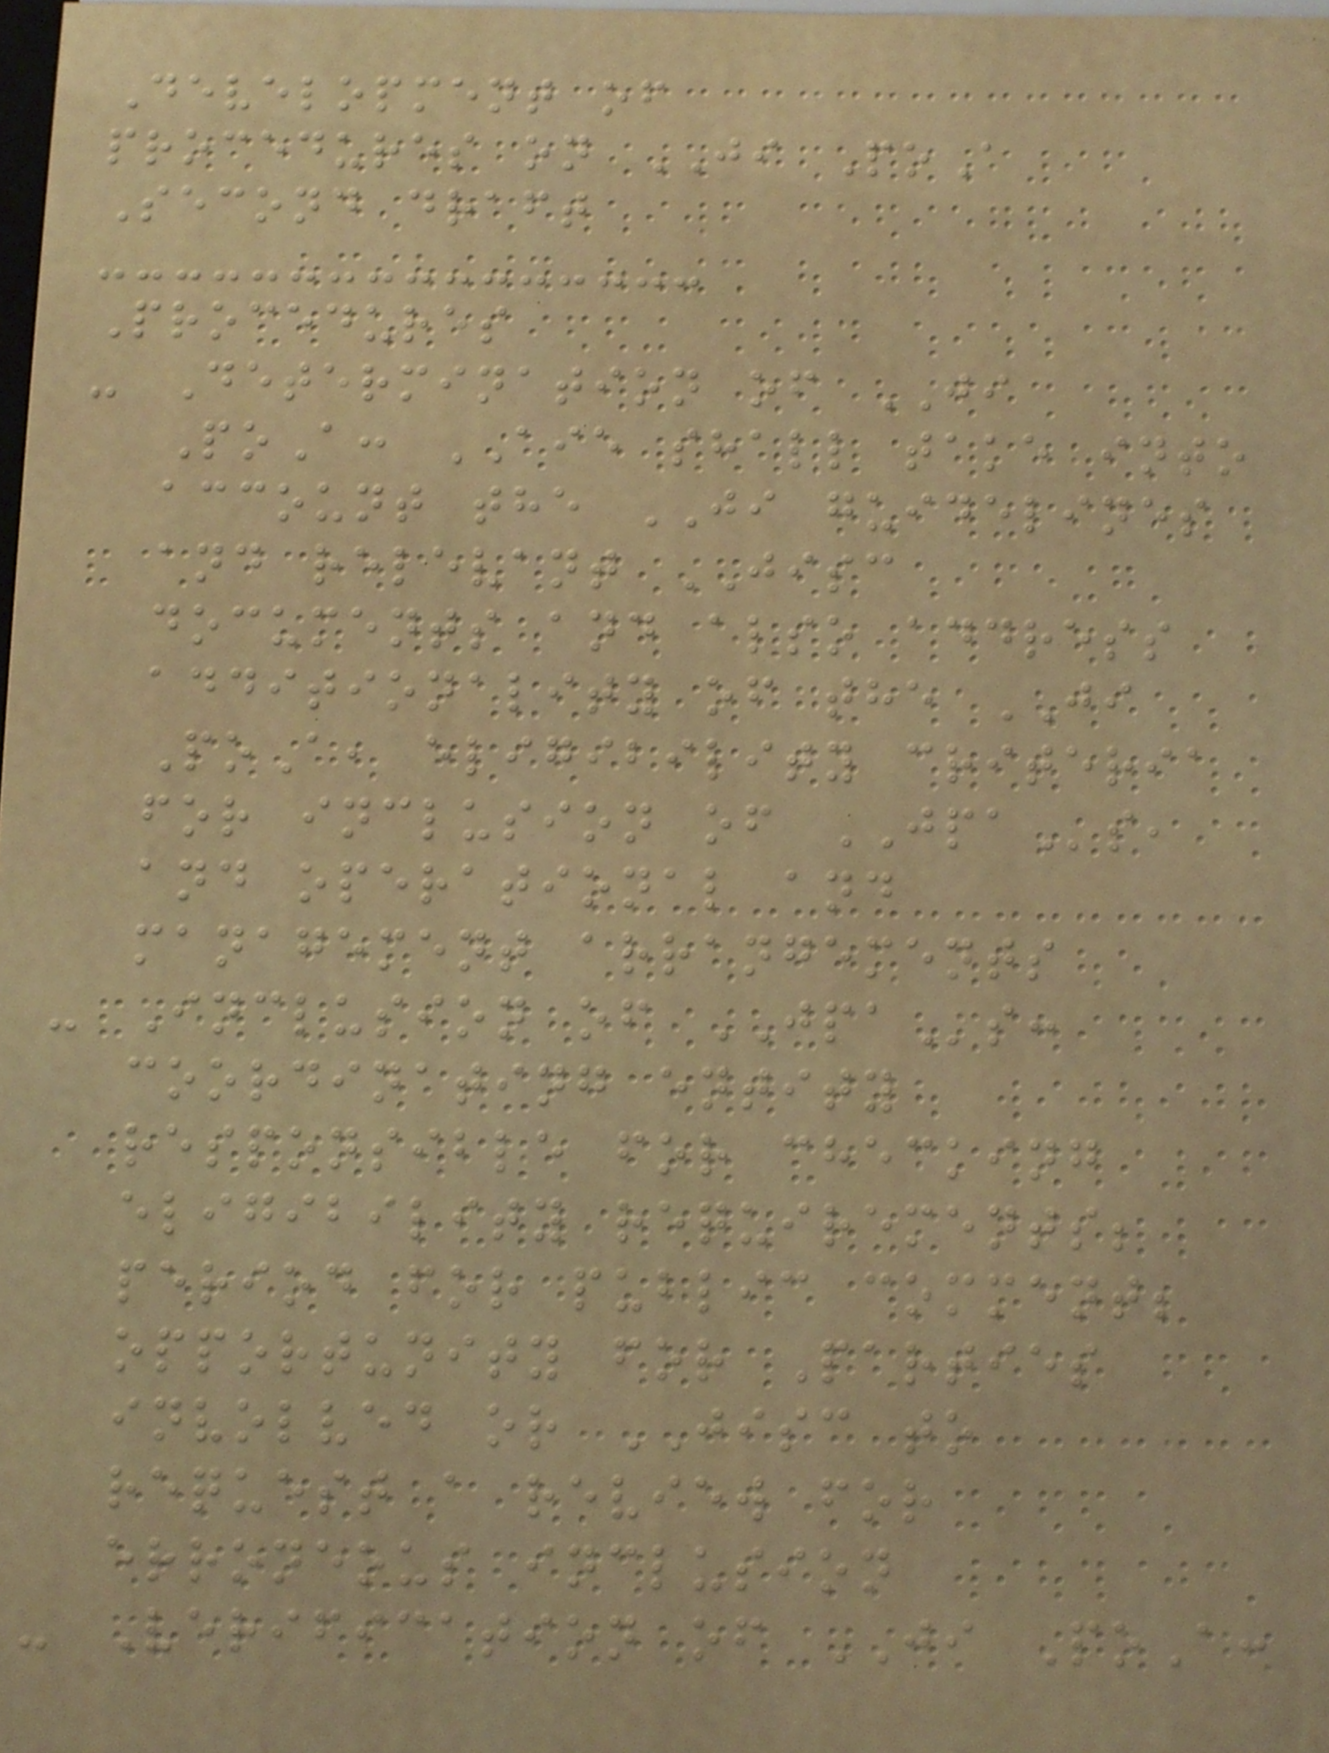Development of
procedures on JI PoA
Second draft
Procedures
- Determination of JI
PoA: AIE shall take into
account the JI guidelines
and relevant JISC
documents and also address
additionality of the JI
PoA, eligibility criteria
for inclusion of JPAs,
and operational and
management arrangements
- Inclusion of JPAs:
coordinating entity
responsible for checking
eligibility requirements;
period for public comment;
opportunity for Parties
involved or JISC to
request a review for
erroneous inclusion
- Verification of JI PoA:
